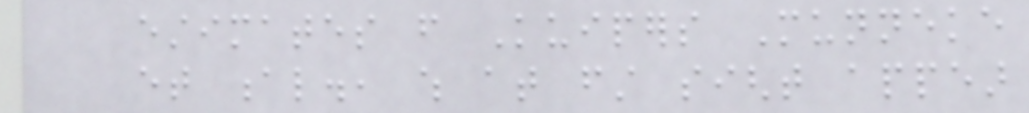estimates from Kuipers Munneke
et al., which at first sight appear
